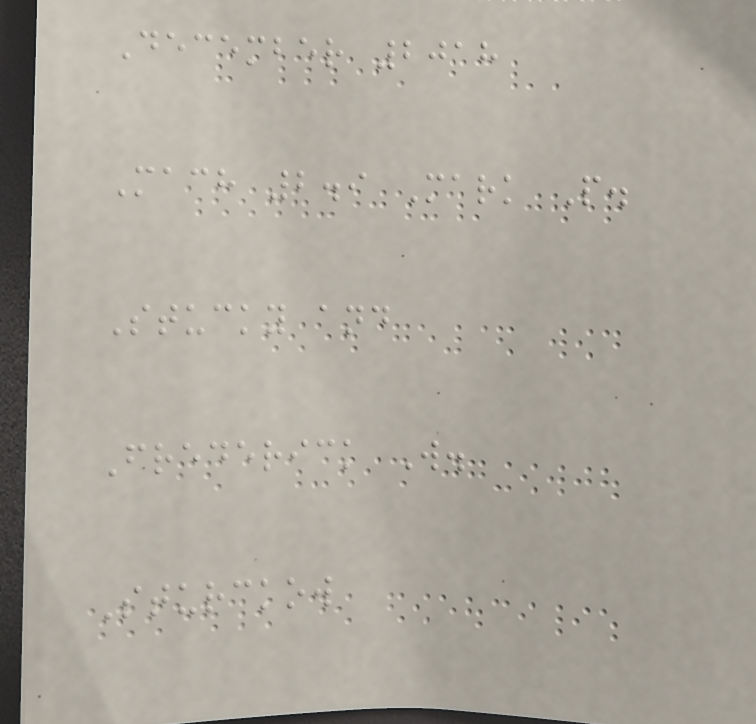December 2018
Mach 2.9 Mark P.
Stucky and
Frederick W.
Sturckow
